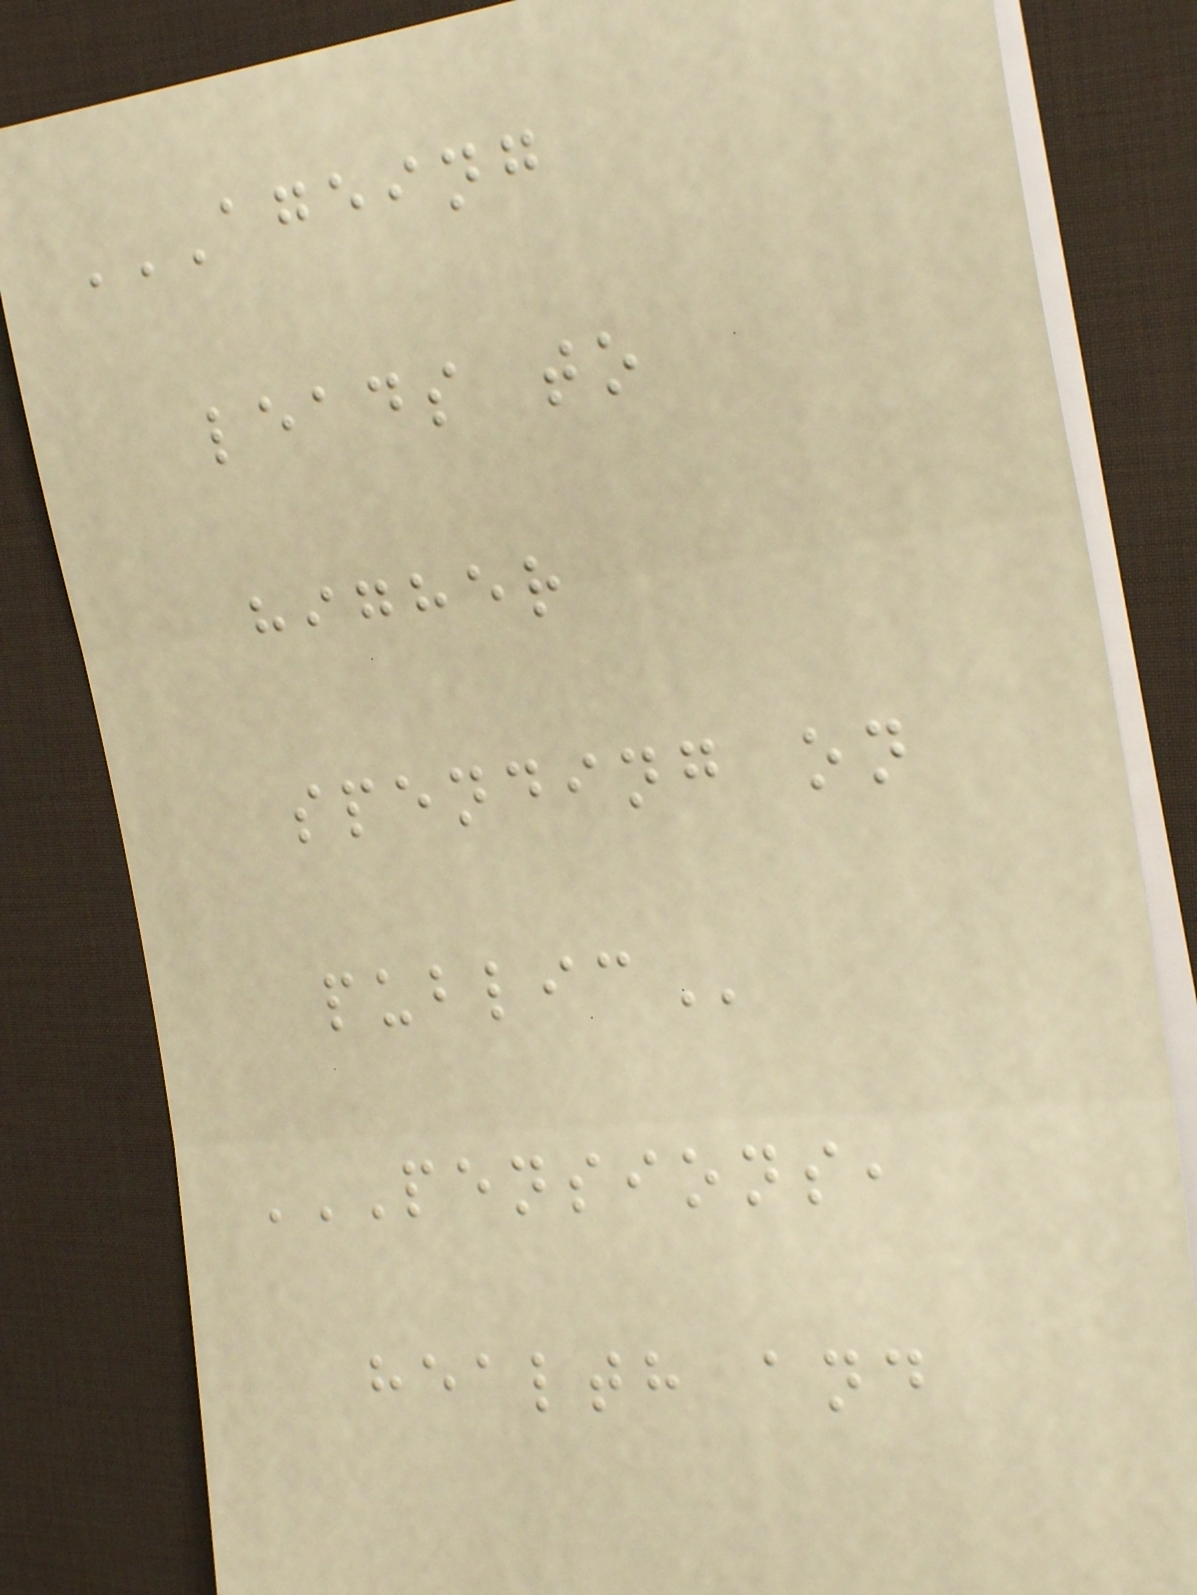AGEING
LEADS TO
HIGHER
SPENDING ON
PUBLIC
PENSIONS,
HEALTH AND
